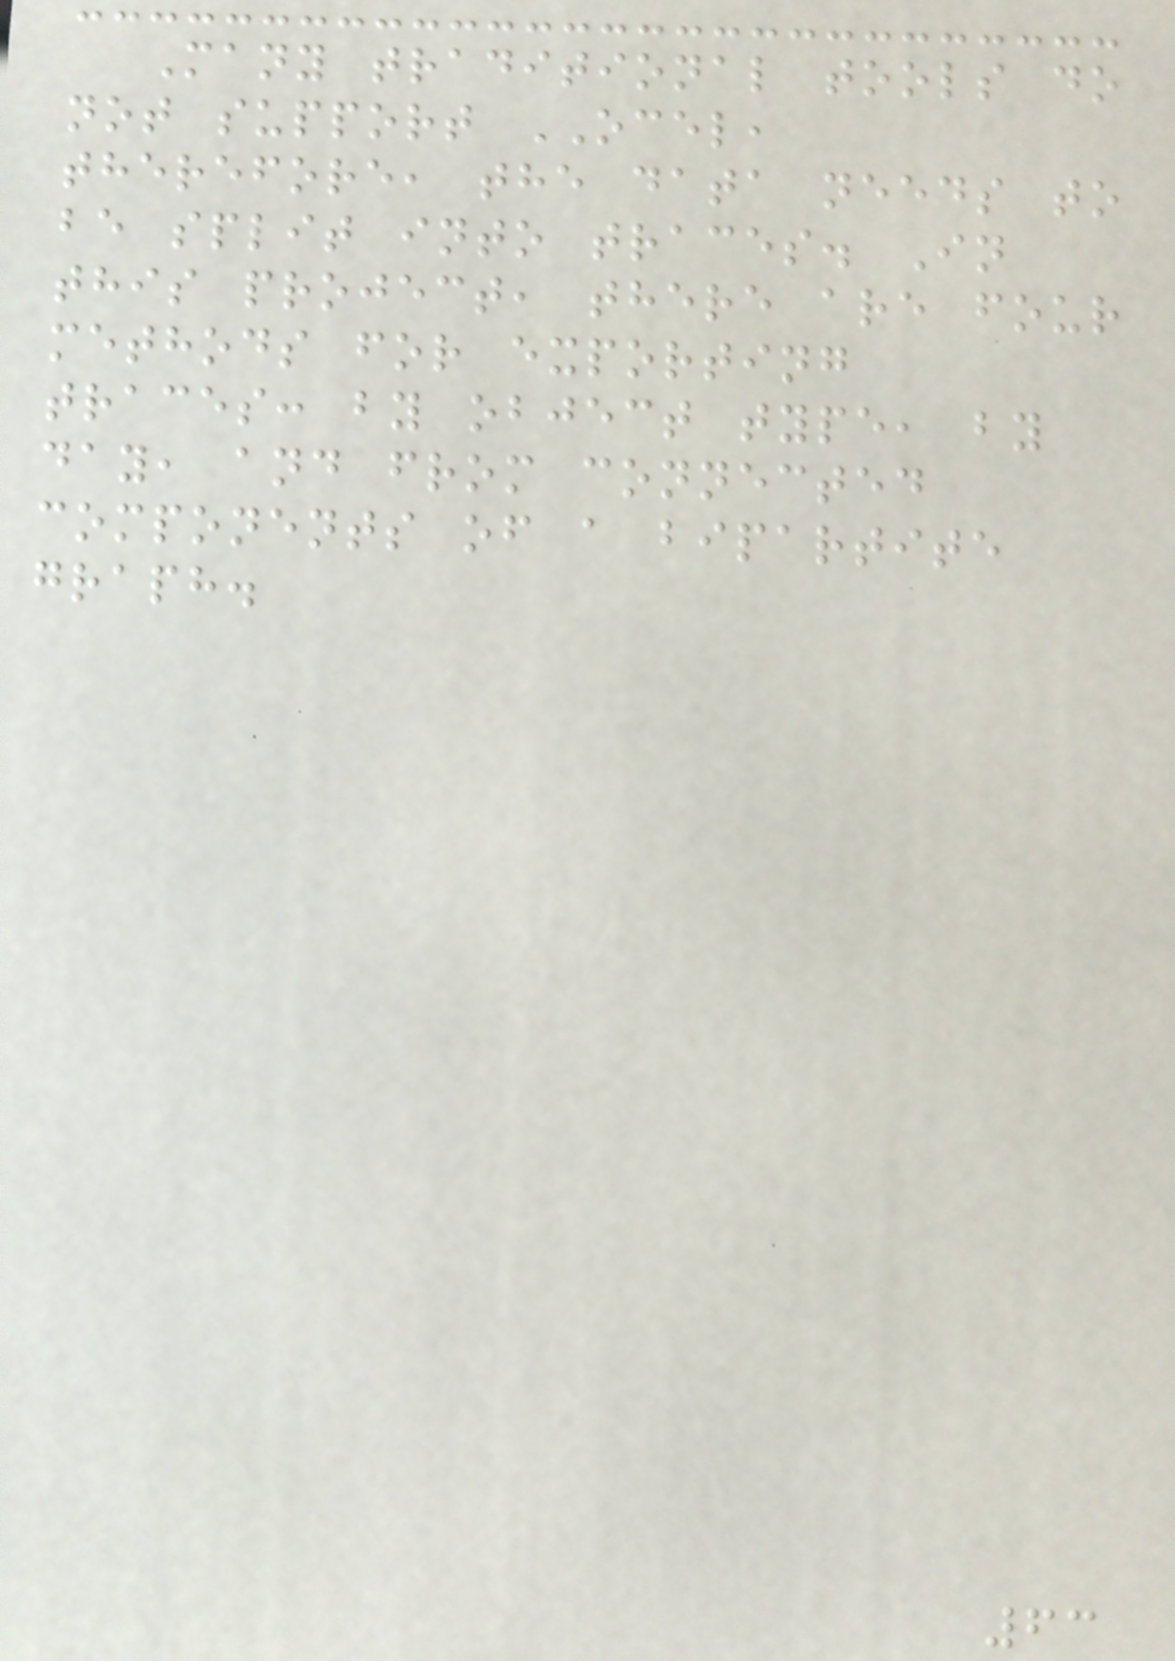Many traditional tools do
not support OCEL,
therefore, the data needs to
be split into traces. In
this project, there are four
methods for exporting
traces: by object type, by
day, and from connected
components of a bipartite
graph.
63
